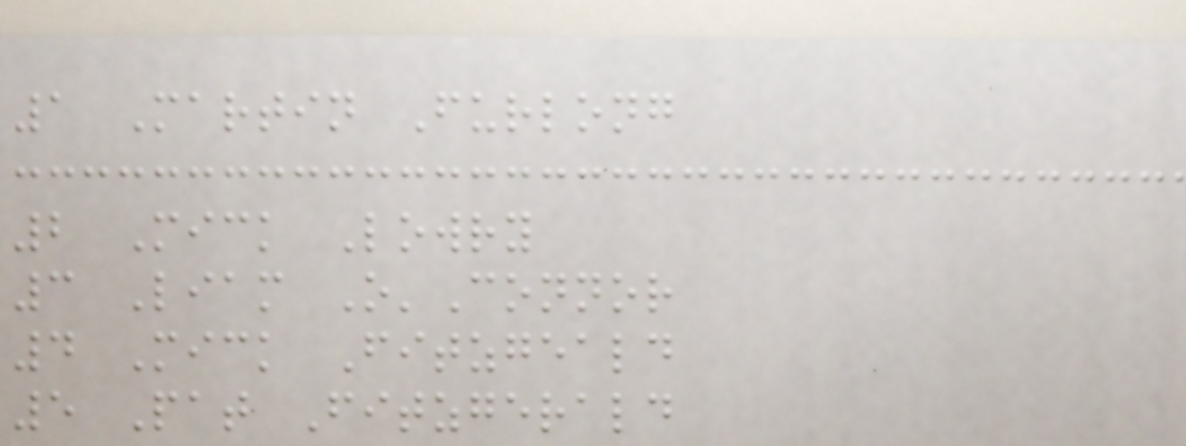1 Martin Furlong
2 Mick Lowry
3 Liam O'Connor
4 Mick Fitzgeald
5 Pat Fitzgerald
